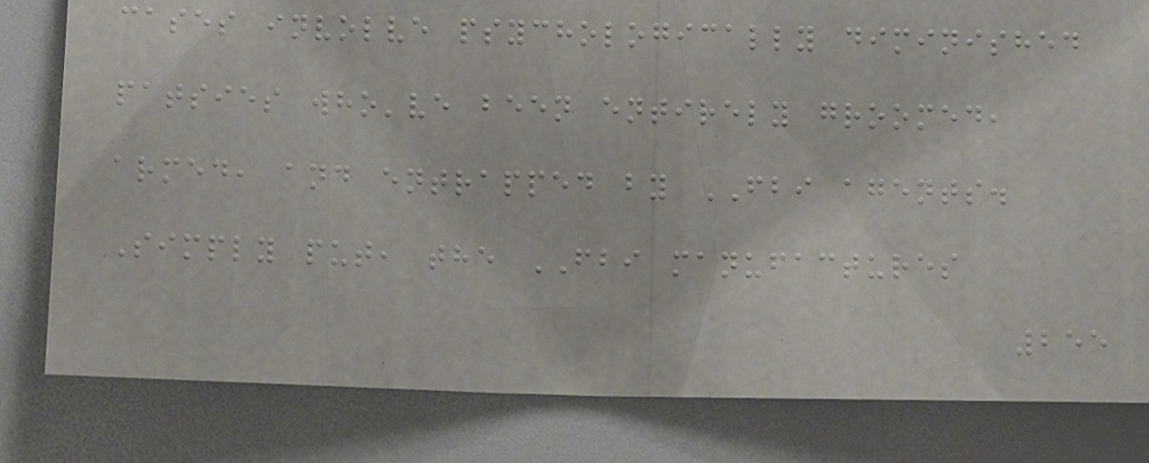cases involve psychologically diminished
patsies who've been entirely groomed,
armed, and entrapped by FBI agents.
Simply put, the FBI manufactures
255
